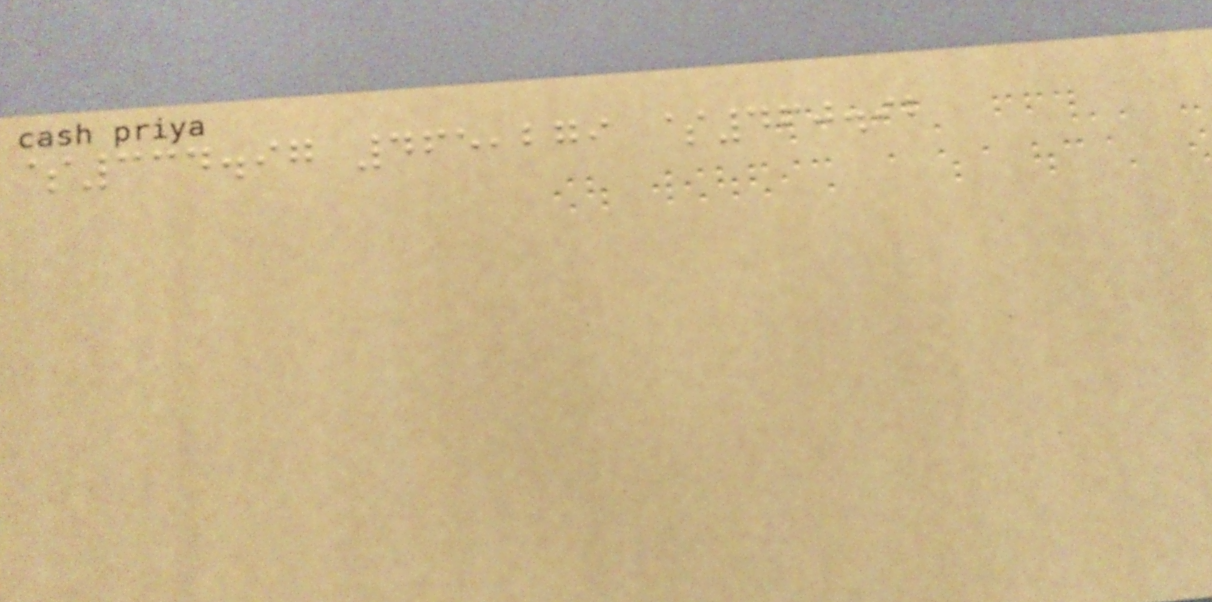$334.97 465,279 $460.92
